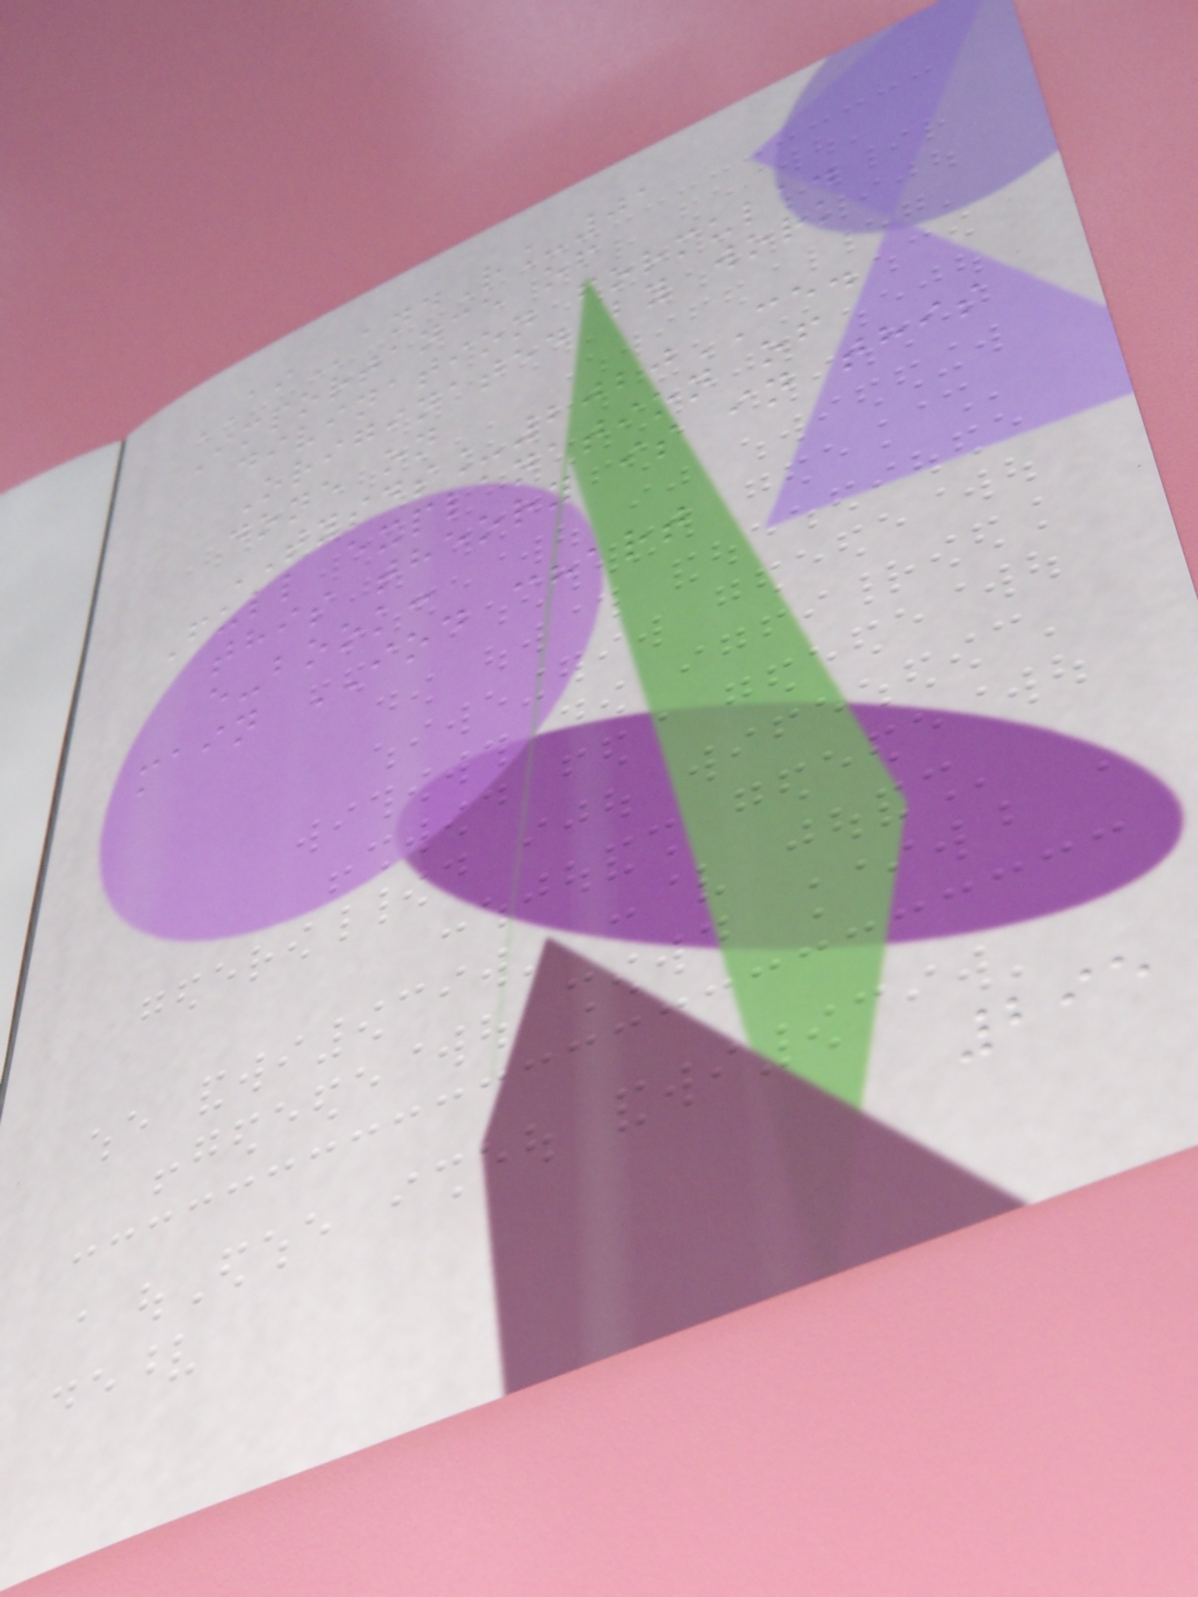AIandR_01
Importance of
divination formula.
Originated by work
done on
TYSDS_2020CE.
Full explanation of
this theory is in this
e-book:
main IOD chart
295
